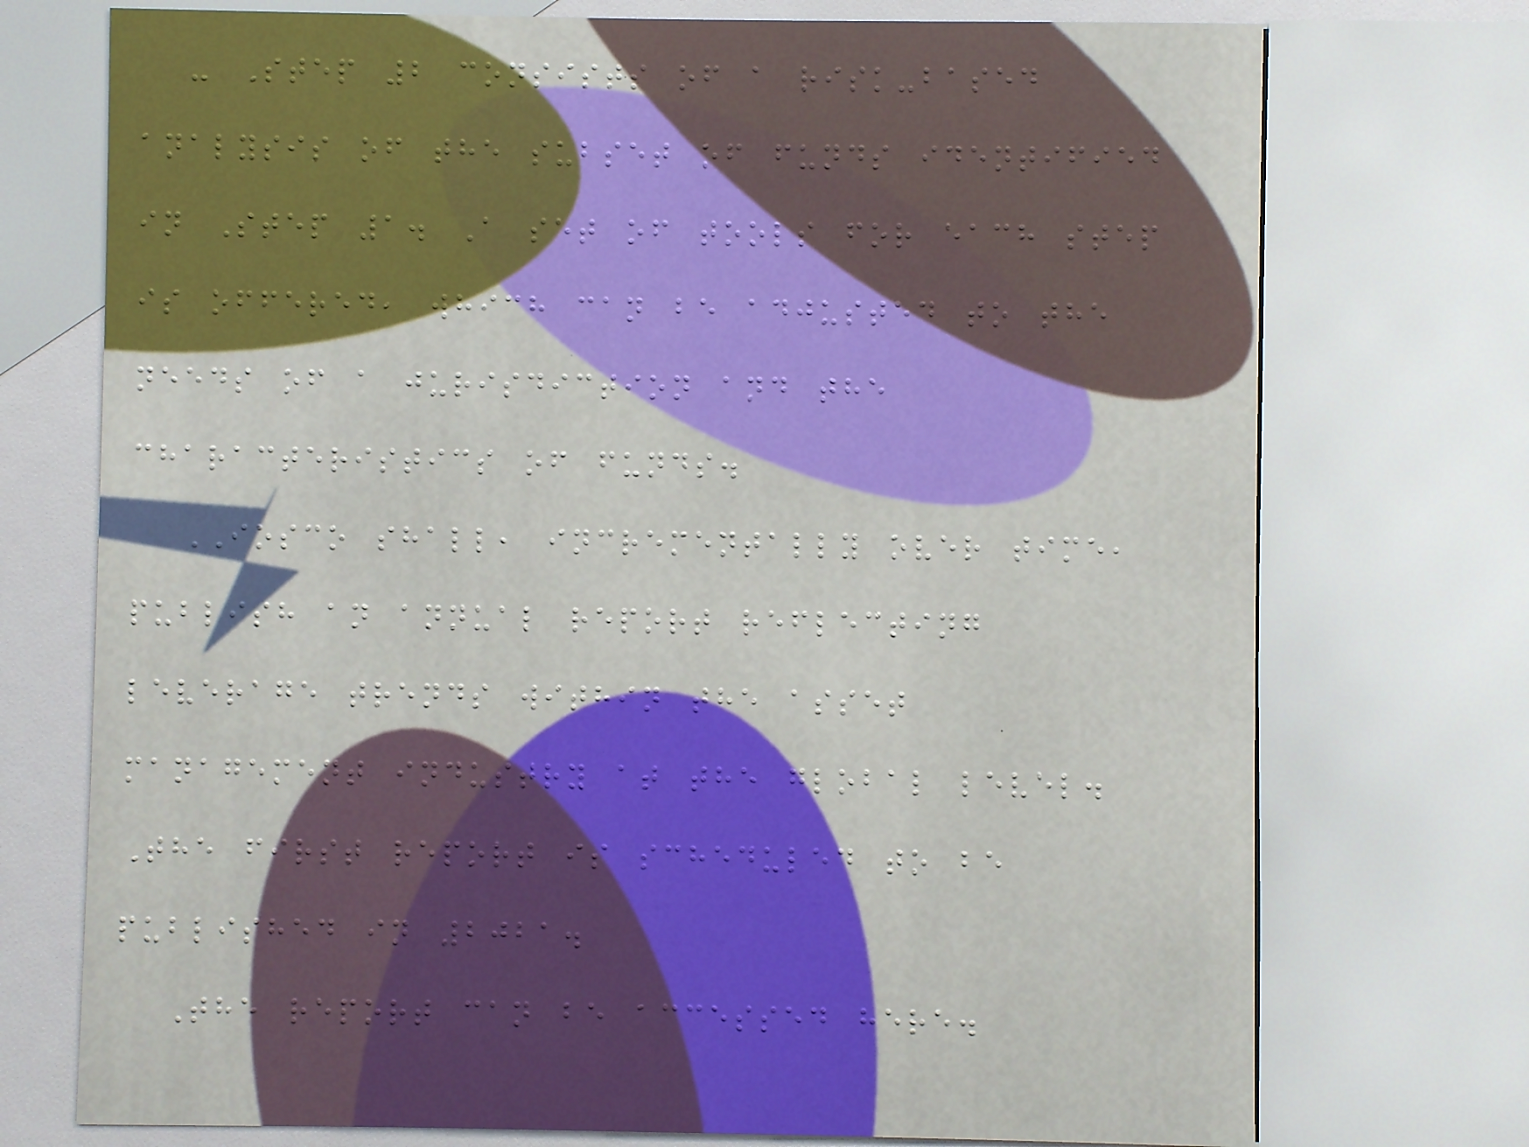- Step 2 consists of a risk-based
analysis of the subset of funds identified
in Step 1. A set of tools for each step
is offered, which can be adjusted to the
needs of a jurisdiction and the
characteristics of funds.
IOSCO shall, incrementally over time,
publish an annual report reflecting
leverage trends within the asset
management industry at the global level.
The first report is scheduled to be
published in 2021.
The report can be accessed here.
